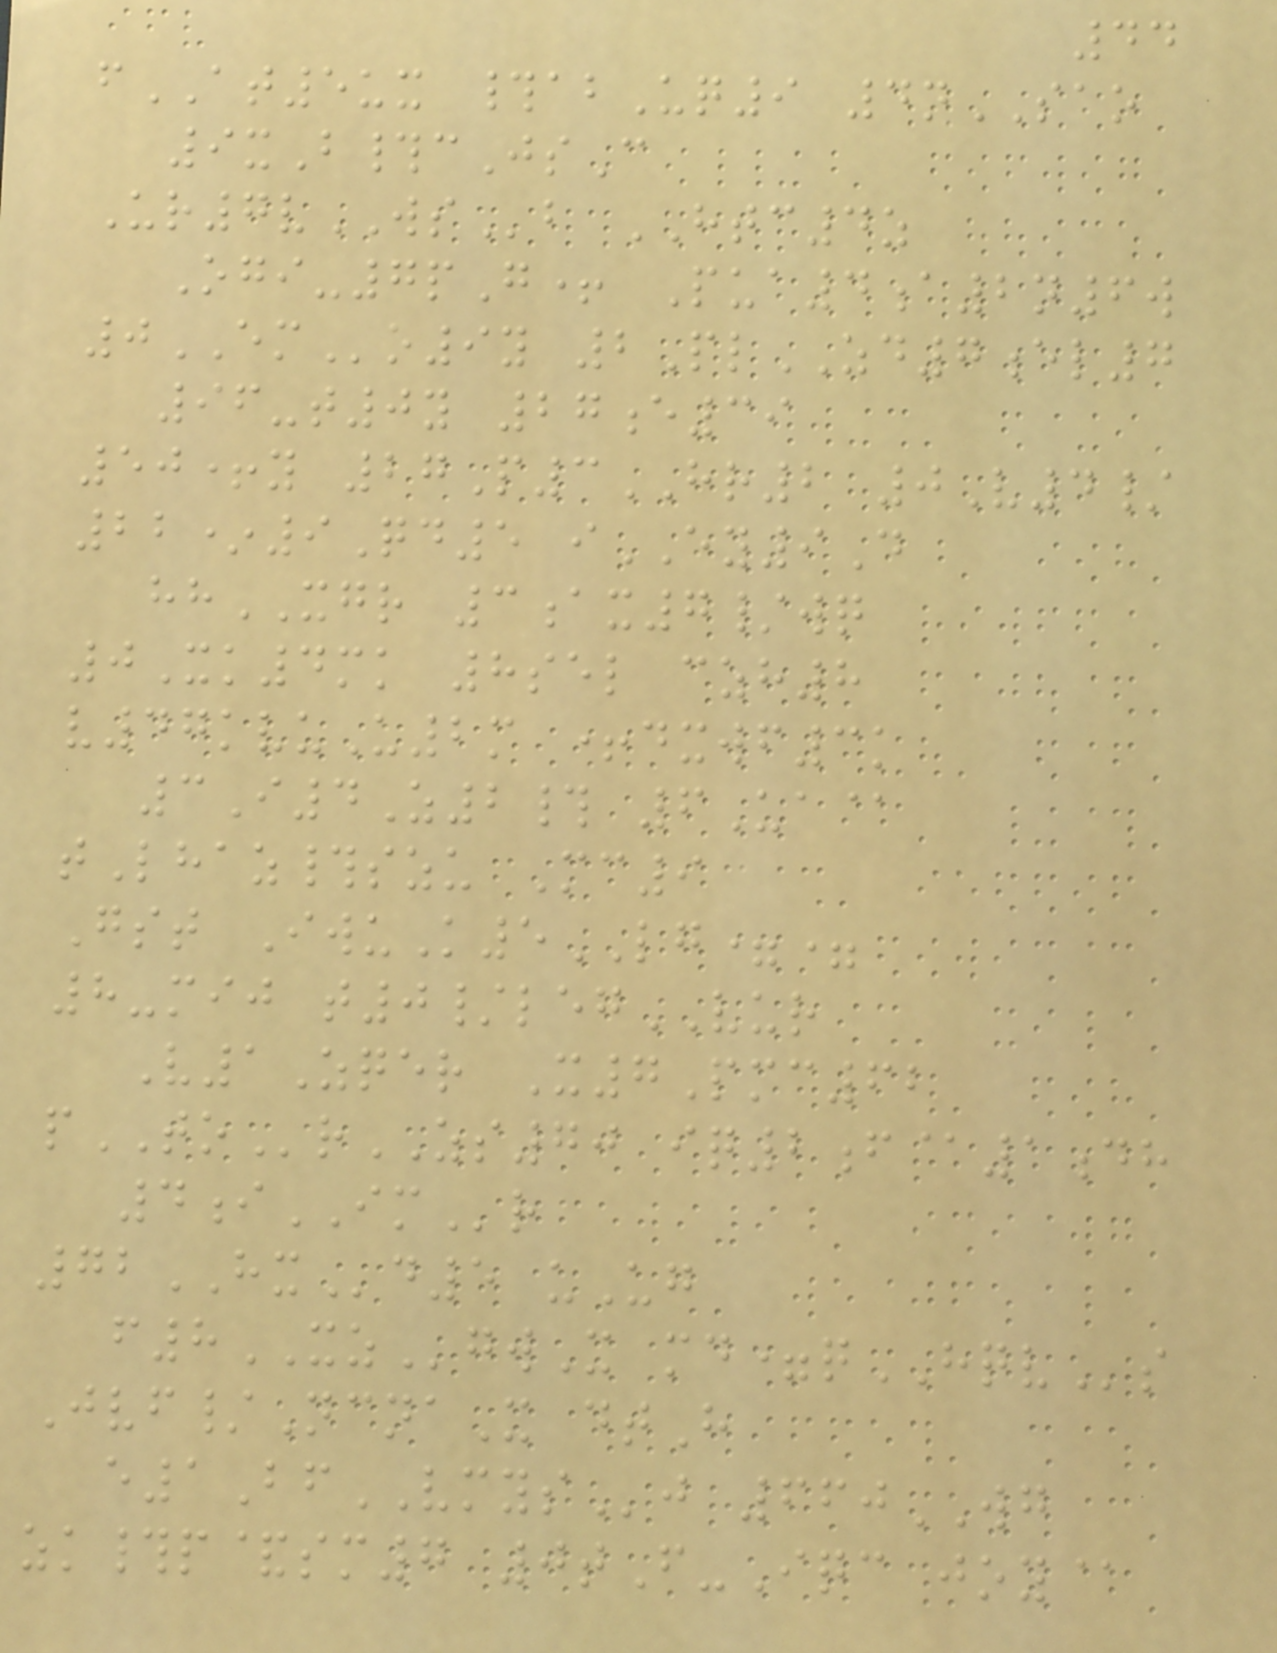44
fAT5ux #abUq9 4nSAO
9xB#cJsC
Ur7vWSb HTC4z
Ogi-7pG+ Pua4a2n6w
0EMo9y 2PlZD7el7
96-t0y 27e39
50+y 27P3HR2 0V4/
22*9Qd5 iEY9D
hhXGR 3ax7/wq
0Xk4mk 8sel czh8
v47kvuU2m +dxwf3k
3I4Z2# 6Ua@
tLhaz#szu Mc9
Gst IwuK5LG==
8-mij t0/legVUR
V1Zqer X7Pmc62
pTOrZS70 iq2f@1dh
4iIMr
72HXd5 uUg
f8XZgwX md=qHQVs
Jvf/NcnaX dtH
e1BfVMYSj 660WG
zk#p&sm7 0tF-Iqc joy@
